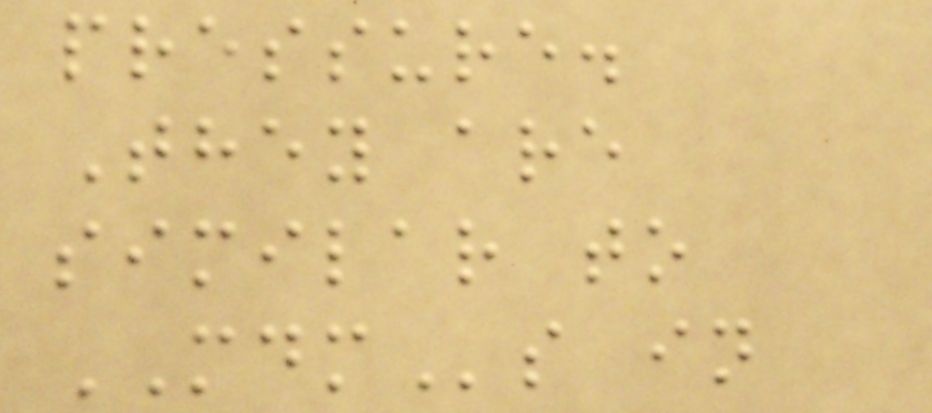pressure.
They are
similar to
MDMs in
